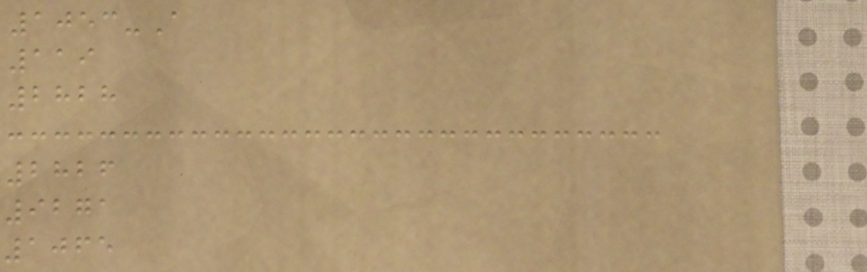1053-A
119
2828
2826
9271
1065
